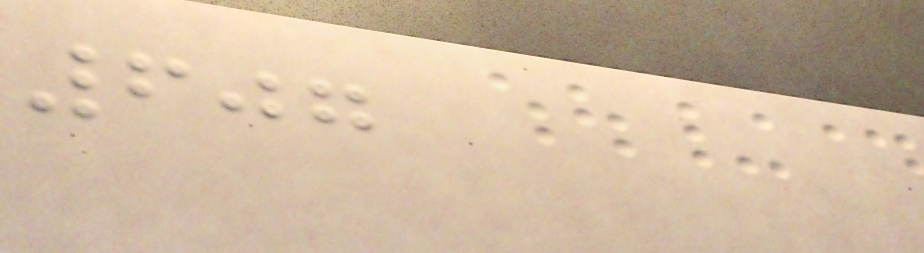607
